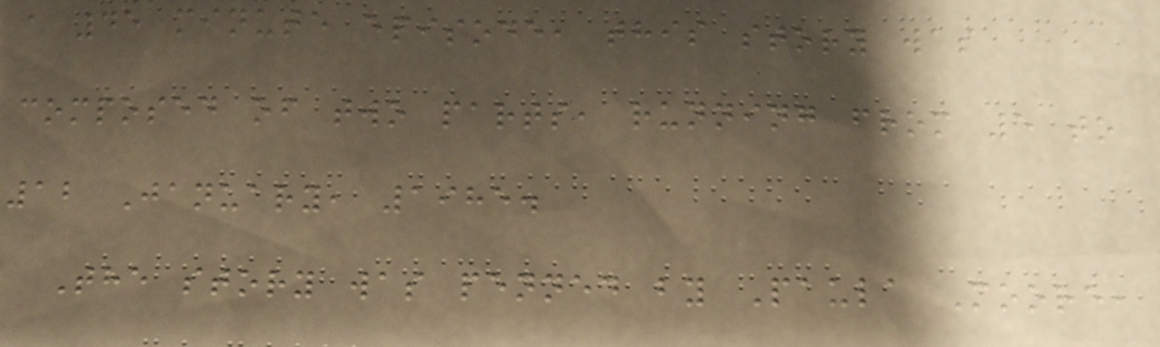a 45 minute episode, this story was
composed of two parts, running from 5 to
12 January, 1985.
The story was penned by Paula Moore,
